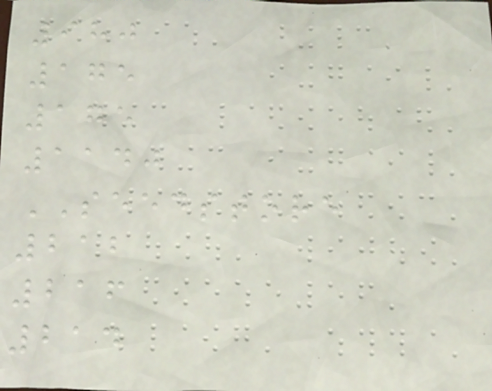980
175
175
1140
SEEDSTORE
212
216
214
